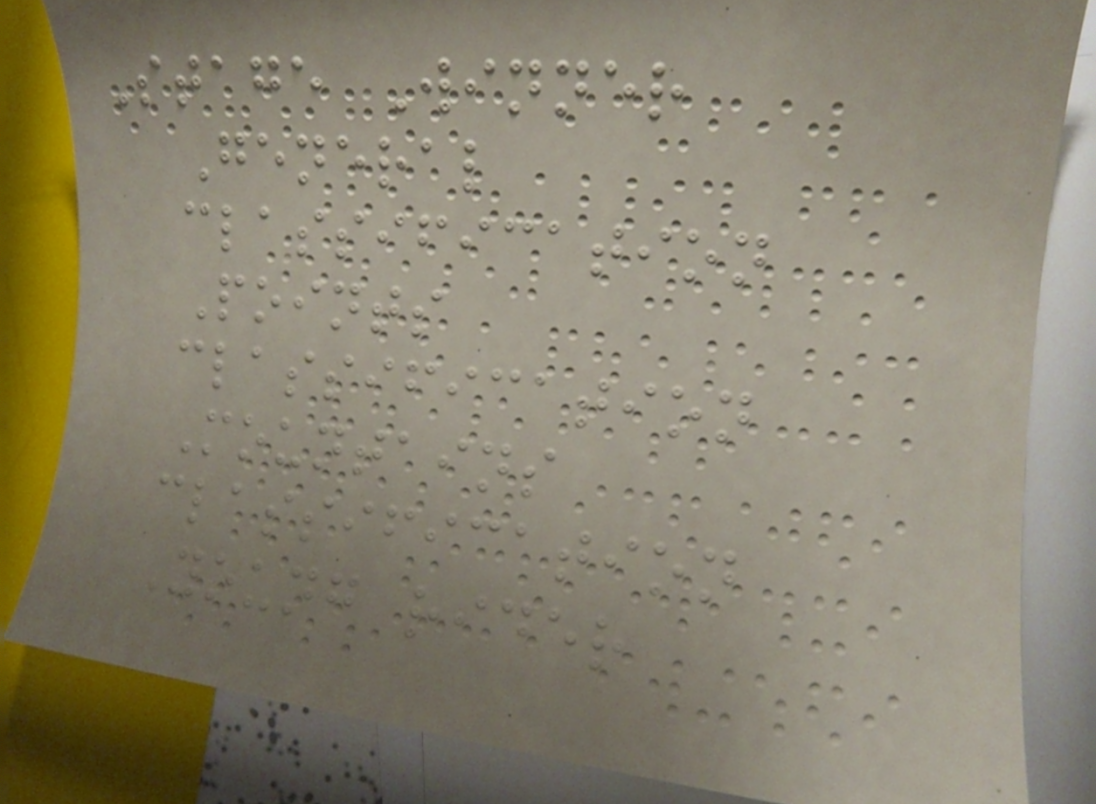Stage Winner
General
classification
Points
classification
Mountains
classification
Young rider
